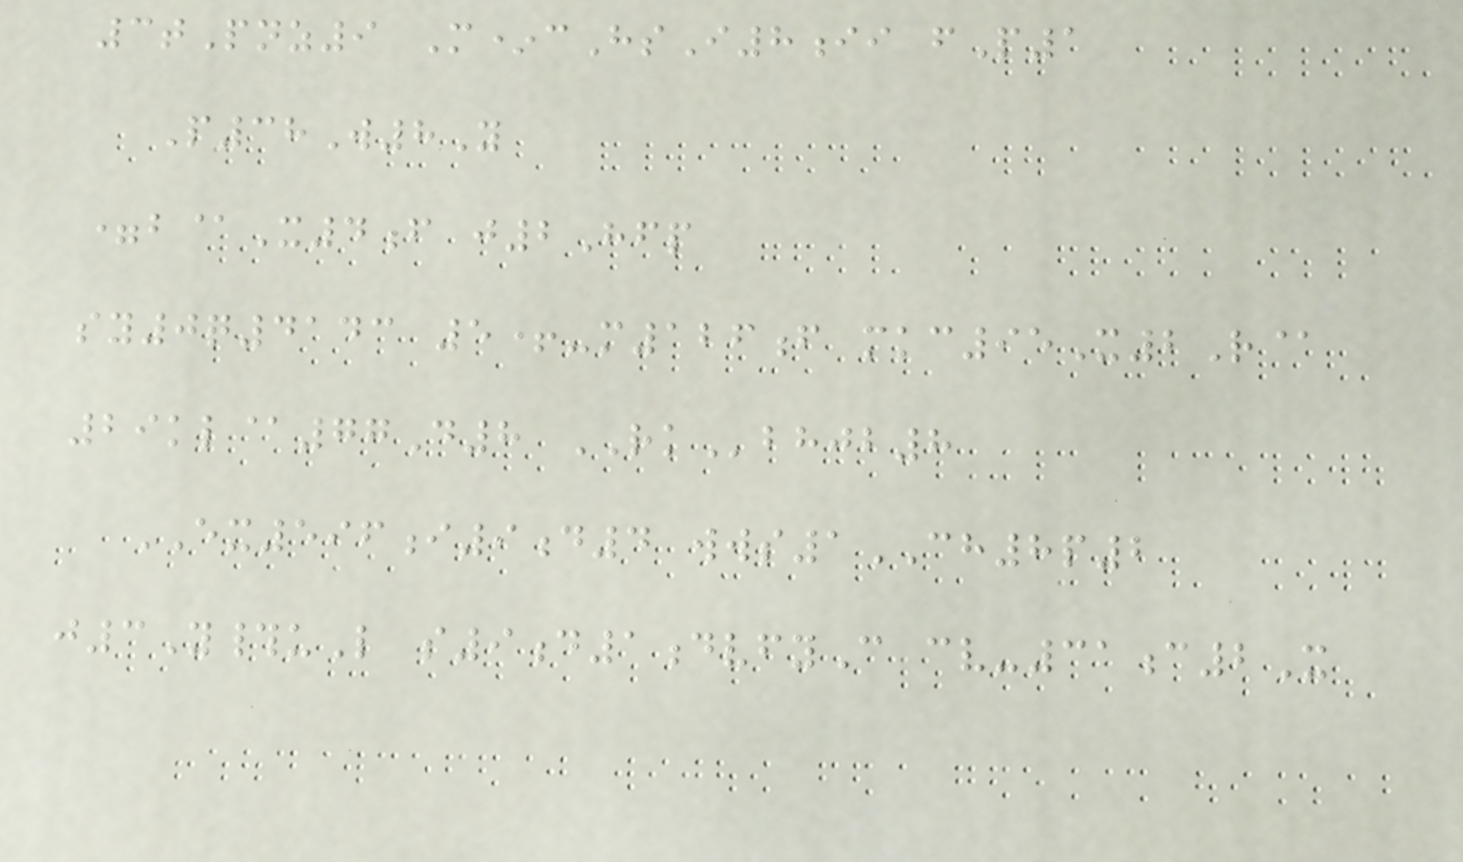3tPnz9 M*cHsI8ii fP1
P38W8Y
=b@X4f j2Hfp
sy0q4143 5+-m126f mkc95X2R@
29kl@77D8 RKbhjb8
EX596i9d4 wws1CH8p2
j3Y#uL s9d1dvfyC cv-31c2X
